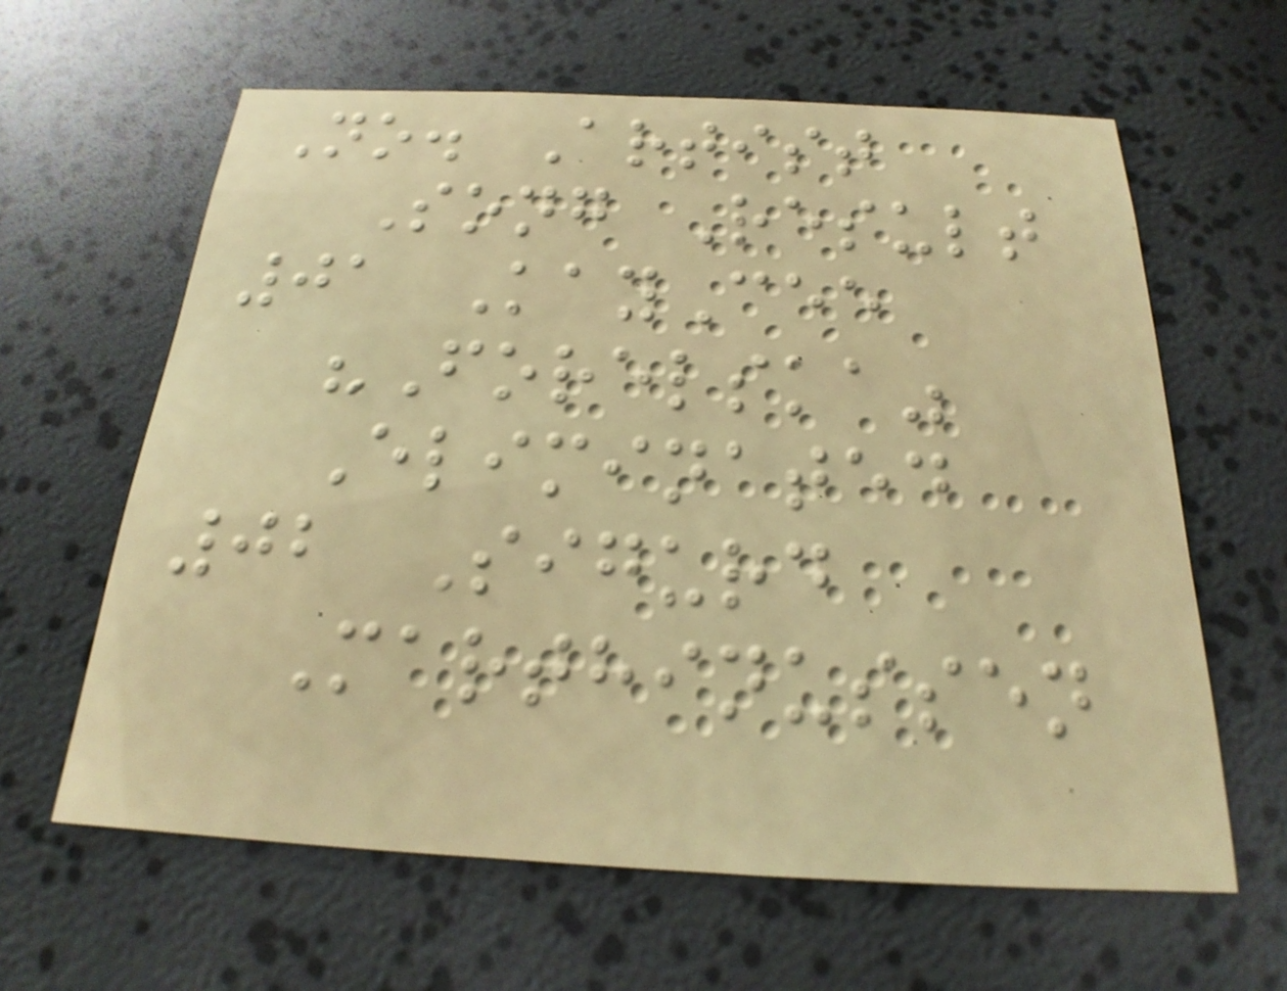No. Artist
Song Result
01 KayCee
"Forelska"
Eliminated
02 Sigurd
Marthinussen
